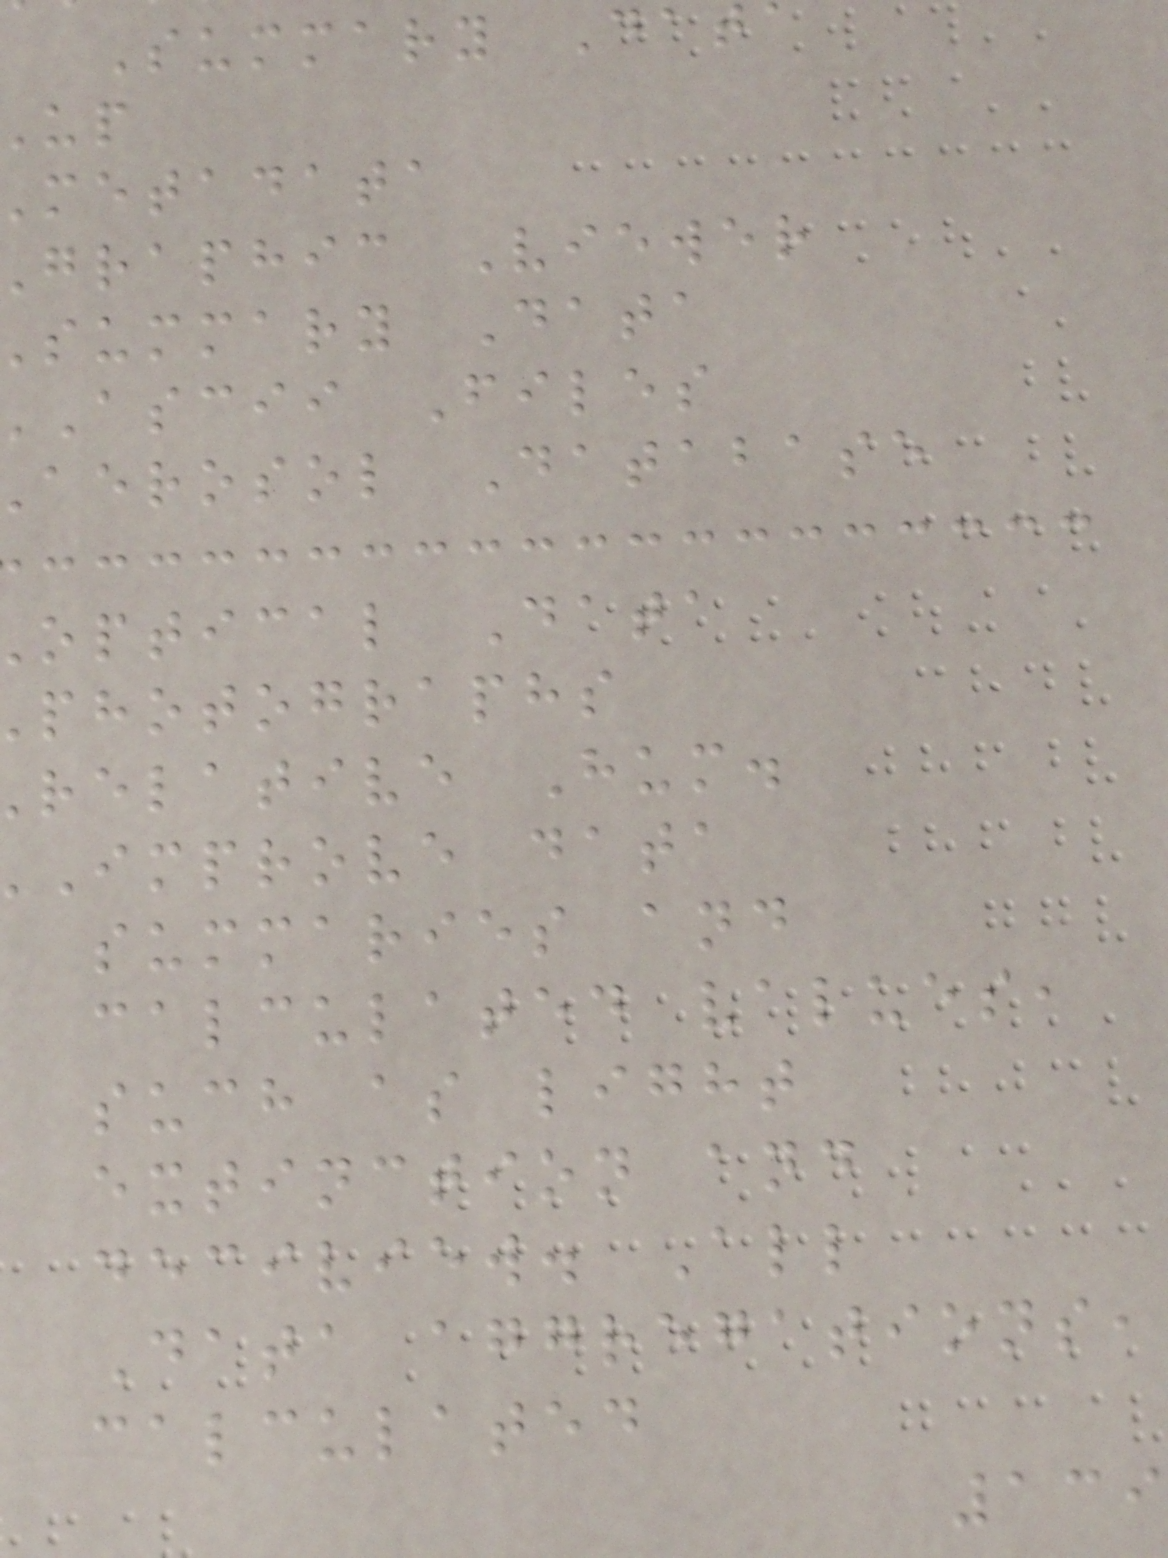Summary Dat
metadata
graphic Viewer
summary Data
ascii Files
aerosol Database
optical Data
photographs
relative Hum.
improve data
summaries and
calculated values,
such as light
extinction and
deciview. All
Data aggregations,
calculated
139
